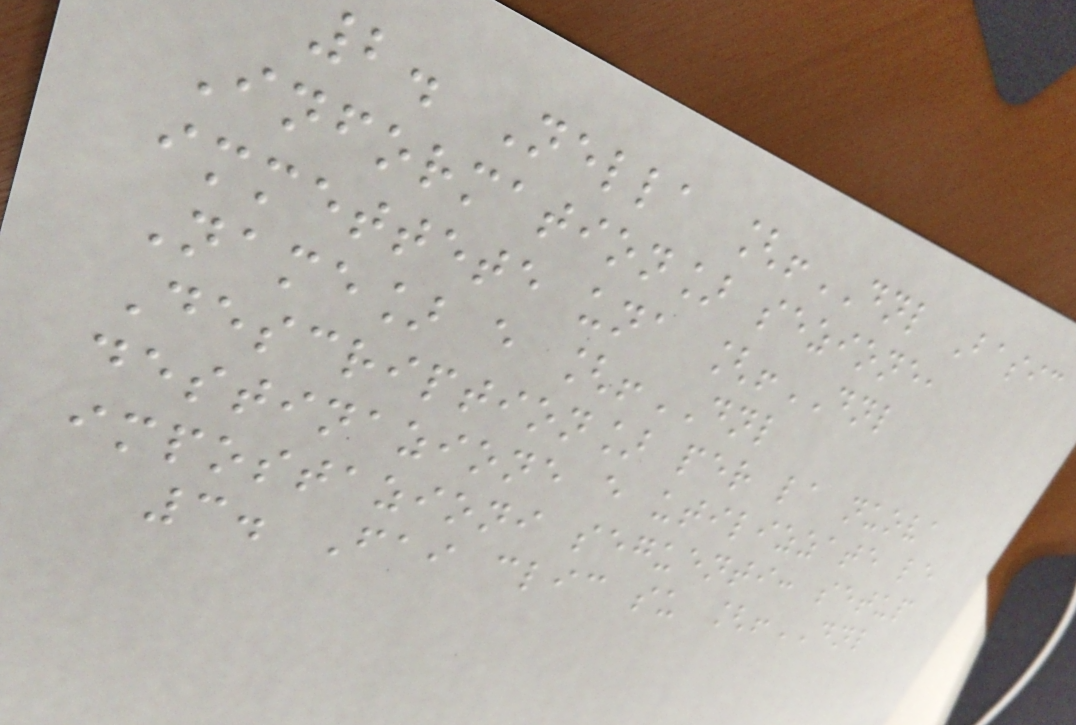2. Nella [!DNL Basic
Information] sezione,
immettete una [!DNL
Name] e [!DNL
Description] per la nuova
destinazione e utilizzate le
impostazioni seguenti: setup
3. Fai clic su [!DNL
